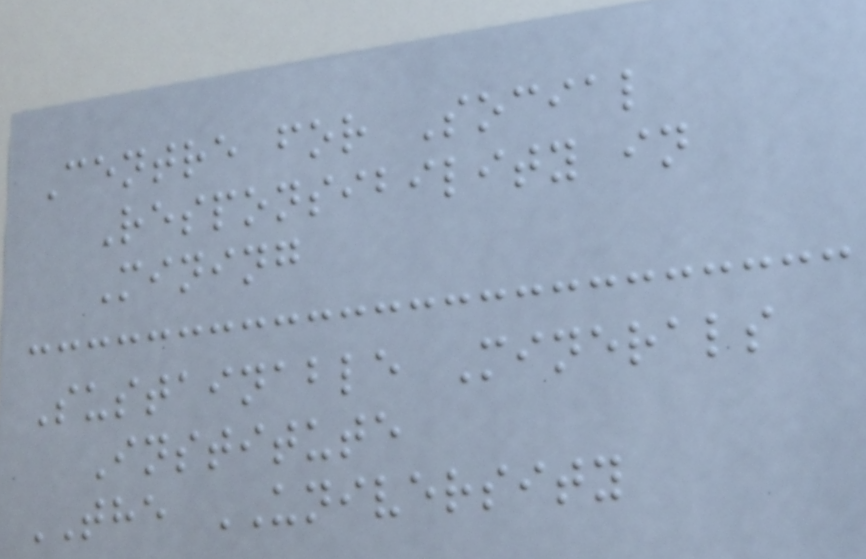Centre for Social
Responsibility in
Mining
Sustainable Minerals
Institute
THE UNIVERSITY
